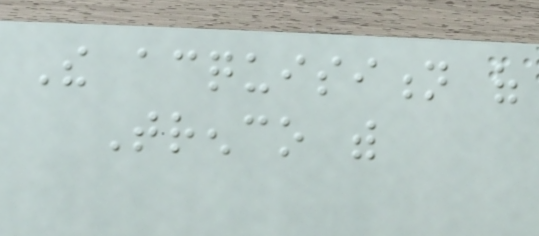The acquisition of
Trenco with
